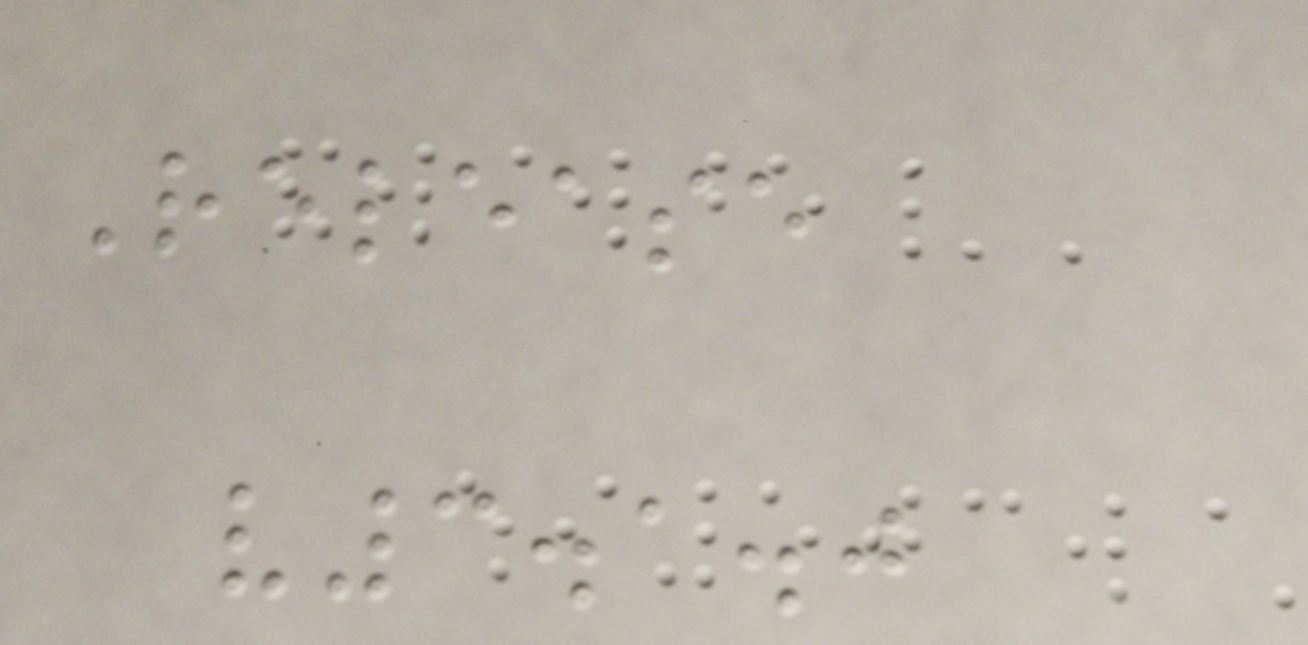Release
v3.1.0
